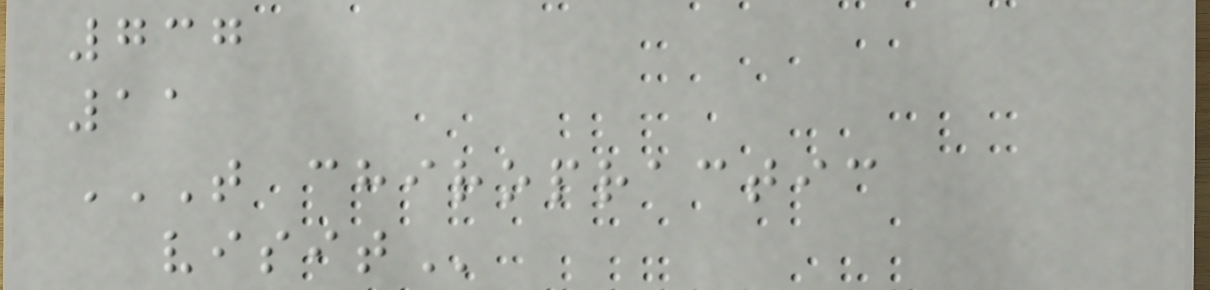737
11
T CHIROPRACTIC
VISIT
